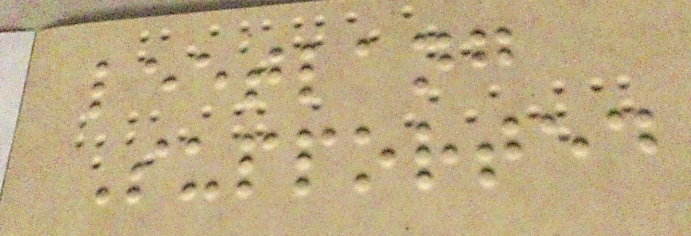leetlang
Supported
